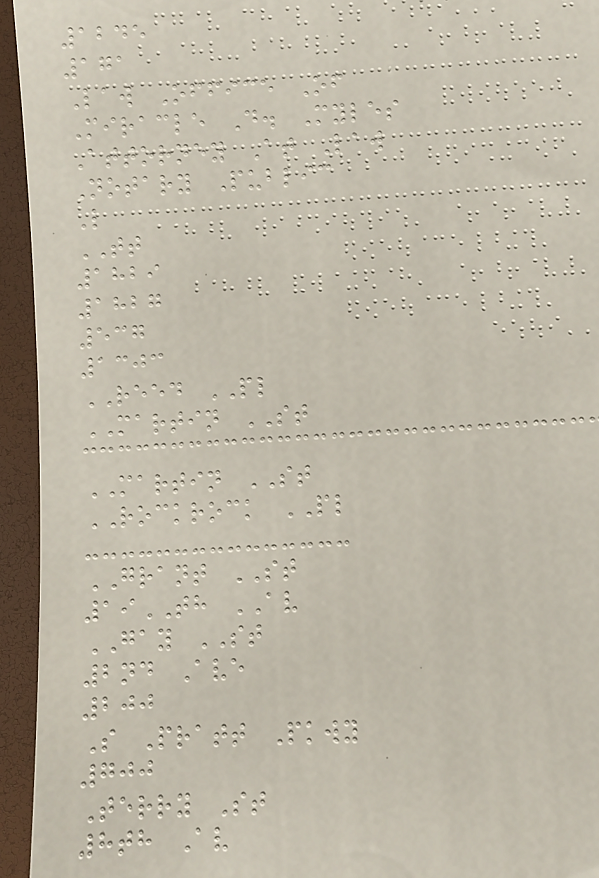1245
171
Law Office Of
Miracle D. Myles
Attorney At Law
Notary Public
L
TT
1829
1827
537
1303
REED PL
MARTIN ST
MARTIN ST
ROCKROCK PL
GRANT ST
19TH AV
GAY ST
2nd Ave
200
S Pratt Pkwy
700
Terry St
8th Av
